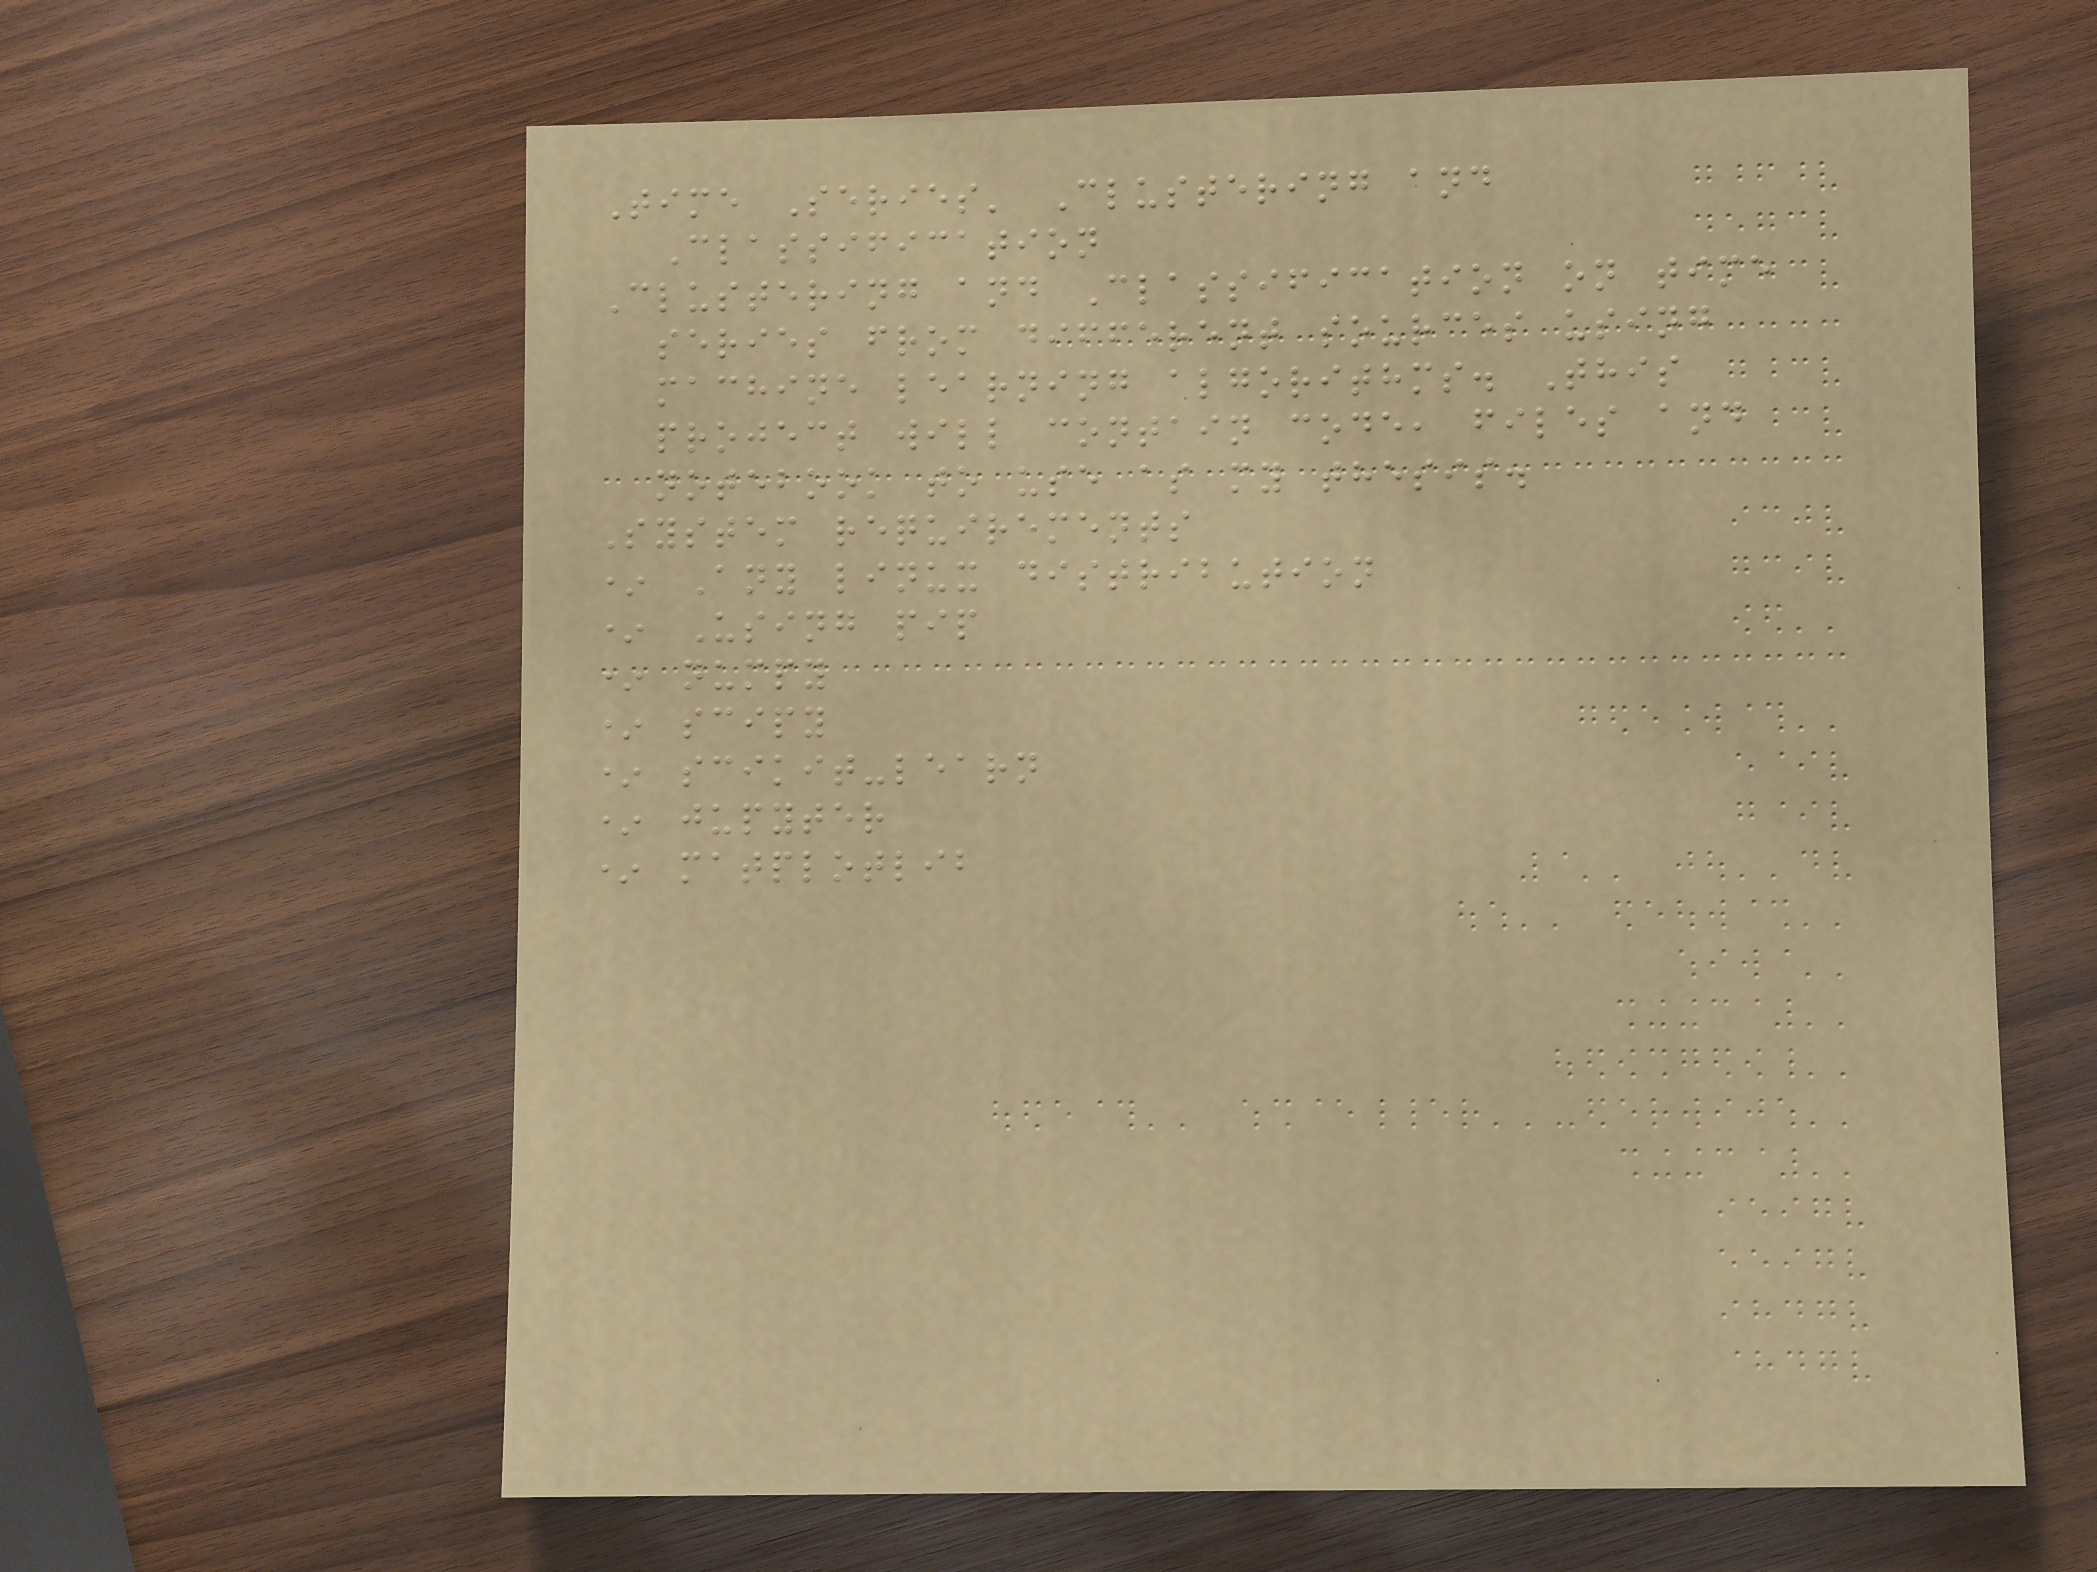Time Series' Clustering and
Classification
Clustering and Classification on time
series from different sources using
machine learning algorithms. This
project will contain code, files and
notebook to use as my thesis.
System requirements
* Any linux distribution
* Using pip
* numpy
* scipy
* scikit-learn
* jupyter
* matplotlib
